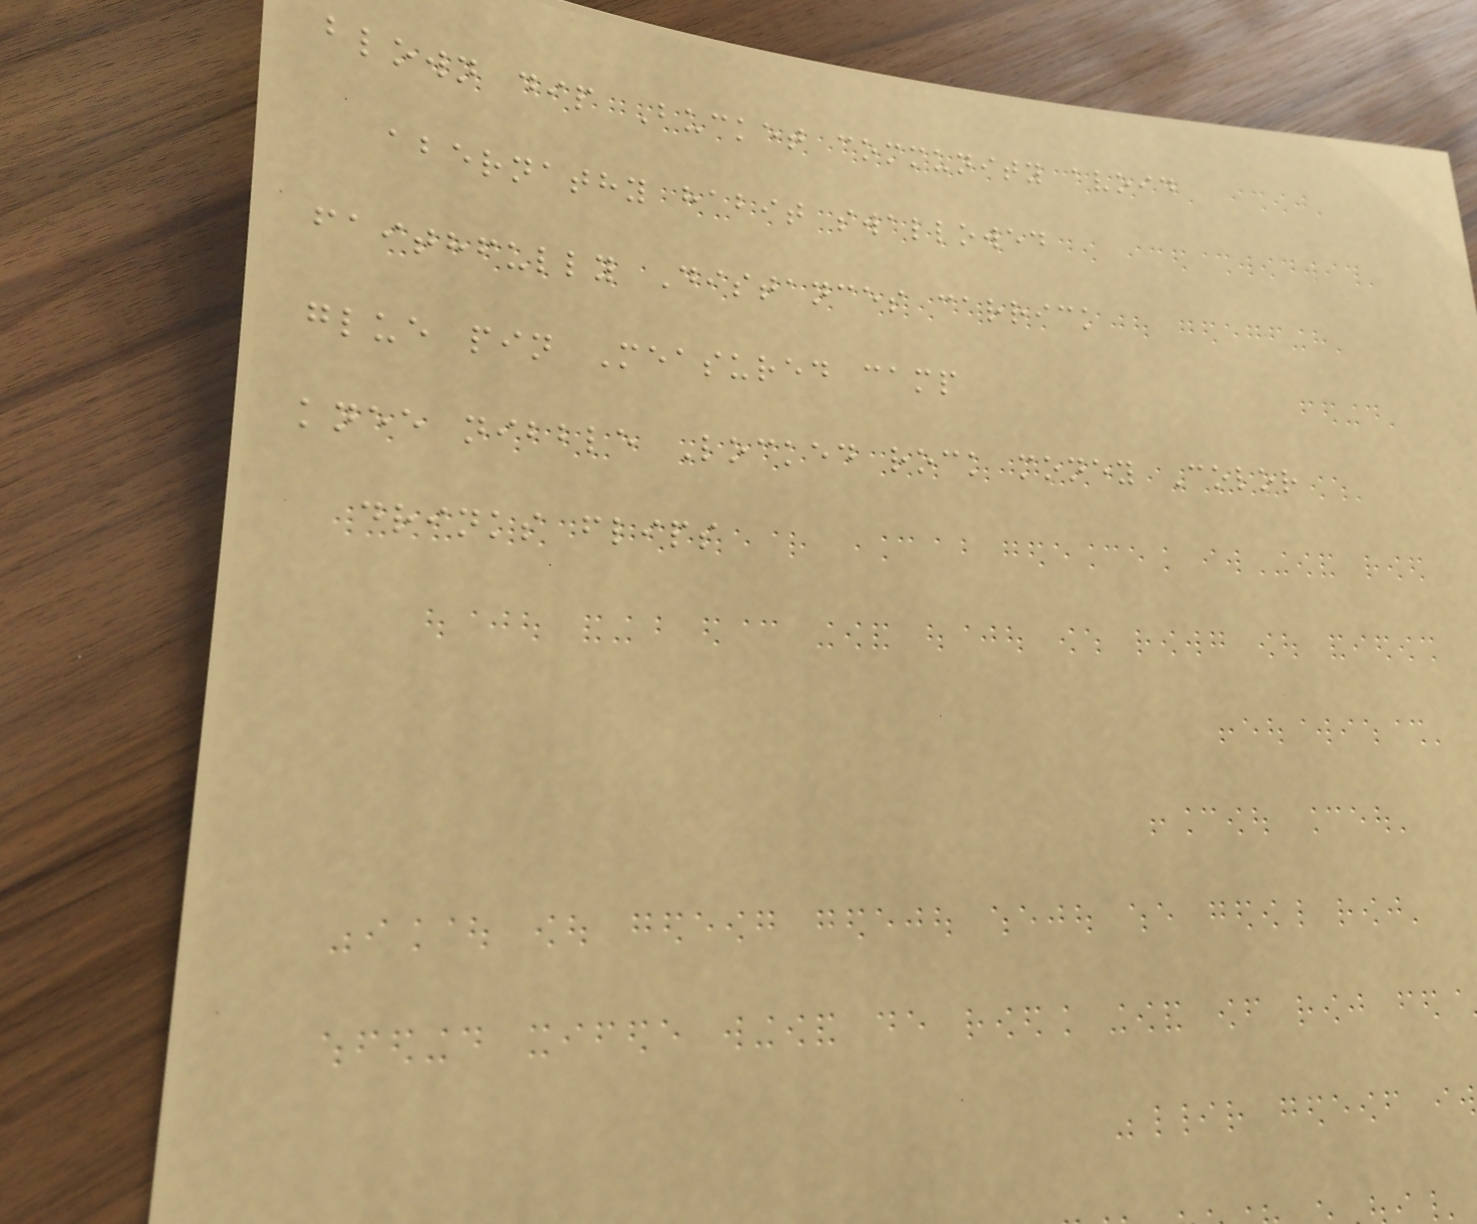blown dip Bucket community avoid
abernathy habit swallowed
faithfully Distances carrick
glue pin Measured camp
knee nibble Locked rock money Color
drinks flips
